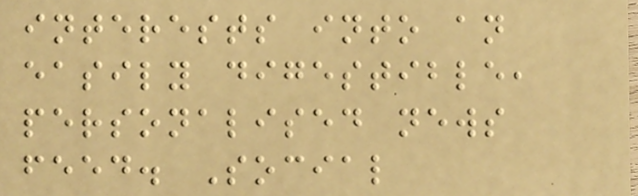interests into an
easily digestible,
personalised news
feed. Social
